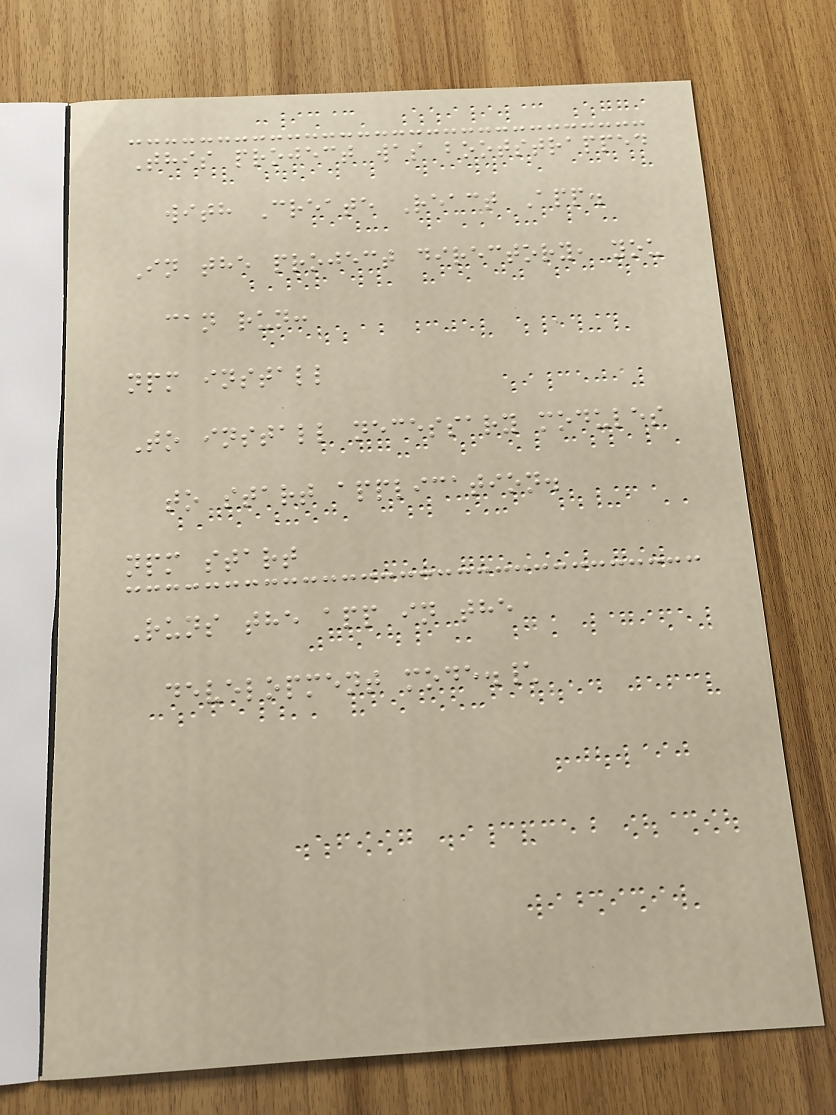This project was bootstrapped
with Create React App.
In the project directory, you
can run:
npm install
To install necessary modules
to start application.
npm start
Runs the app in the
development mode.\
